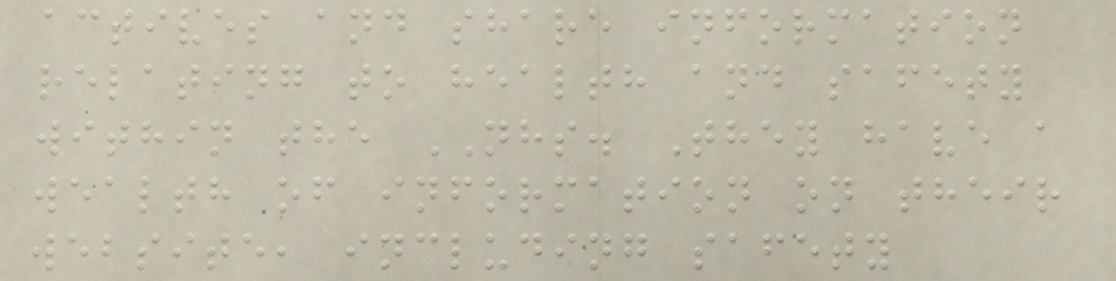actives and share information
relating to health and safety
within the NHS. They have a
wealth of information on their
website, including safety
